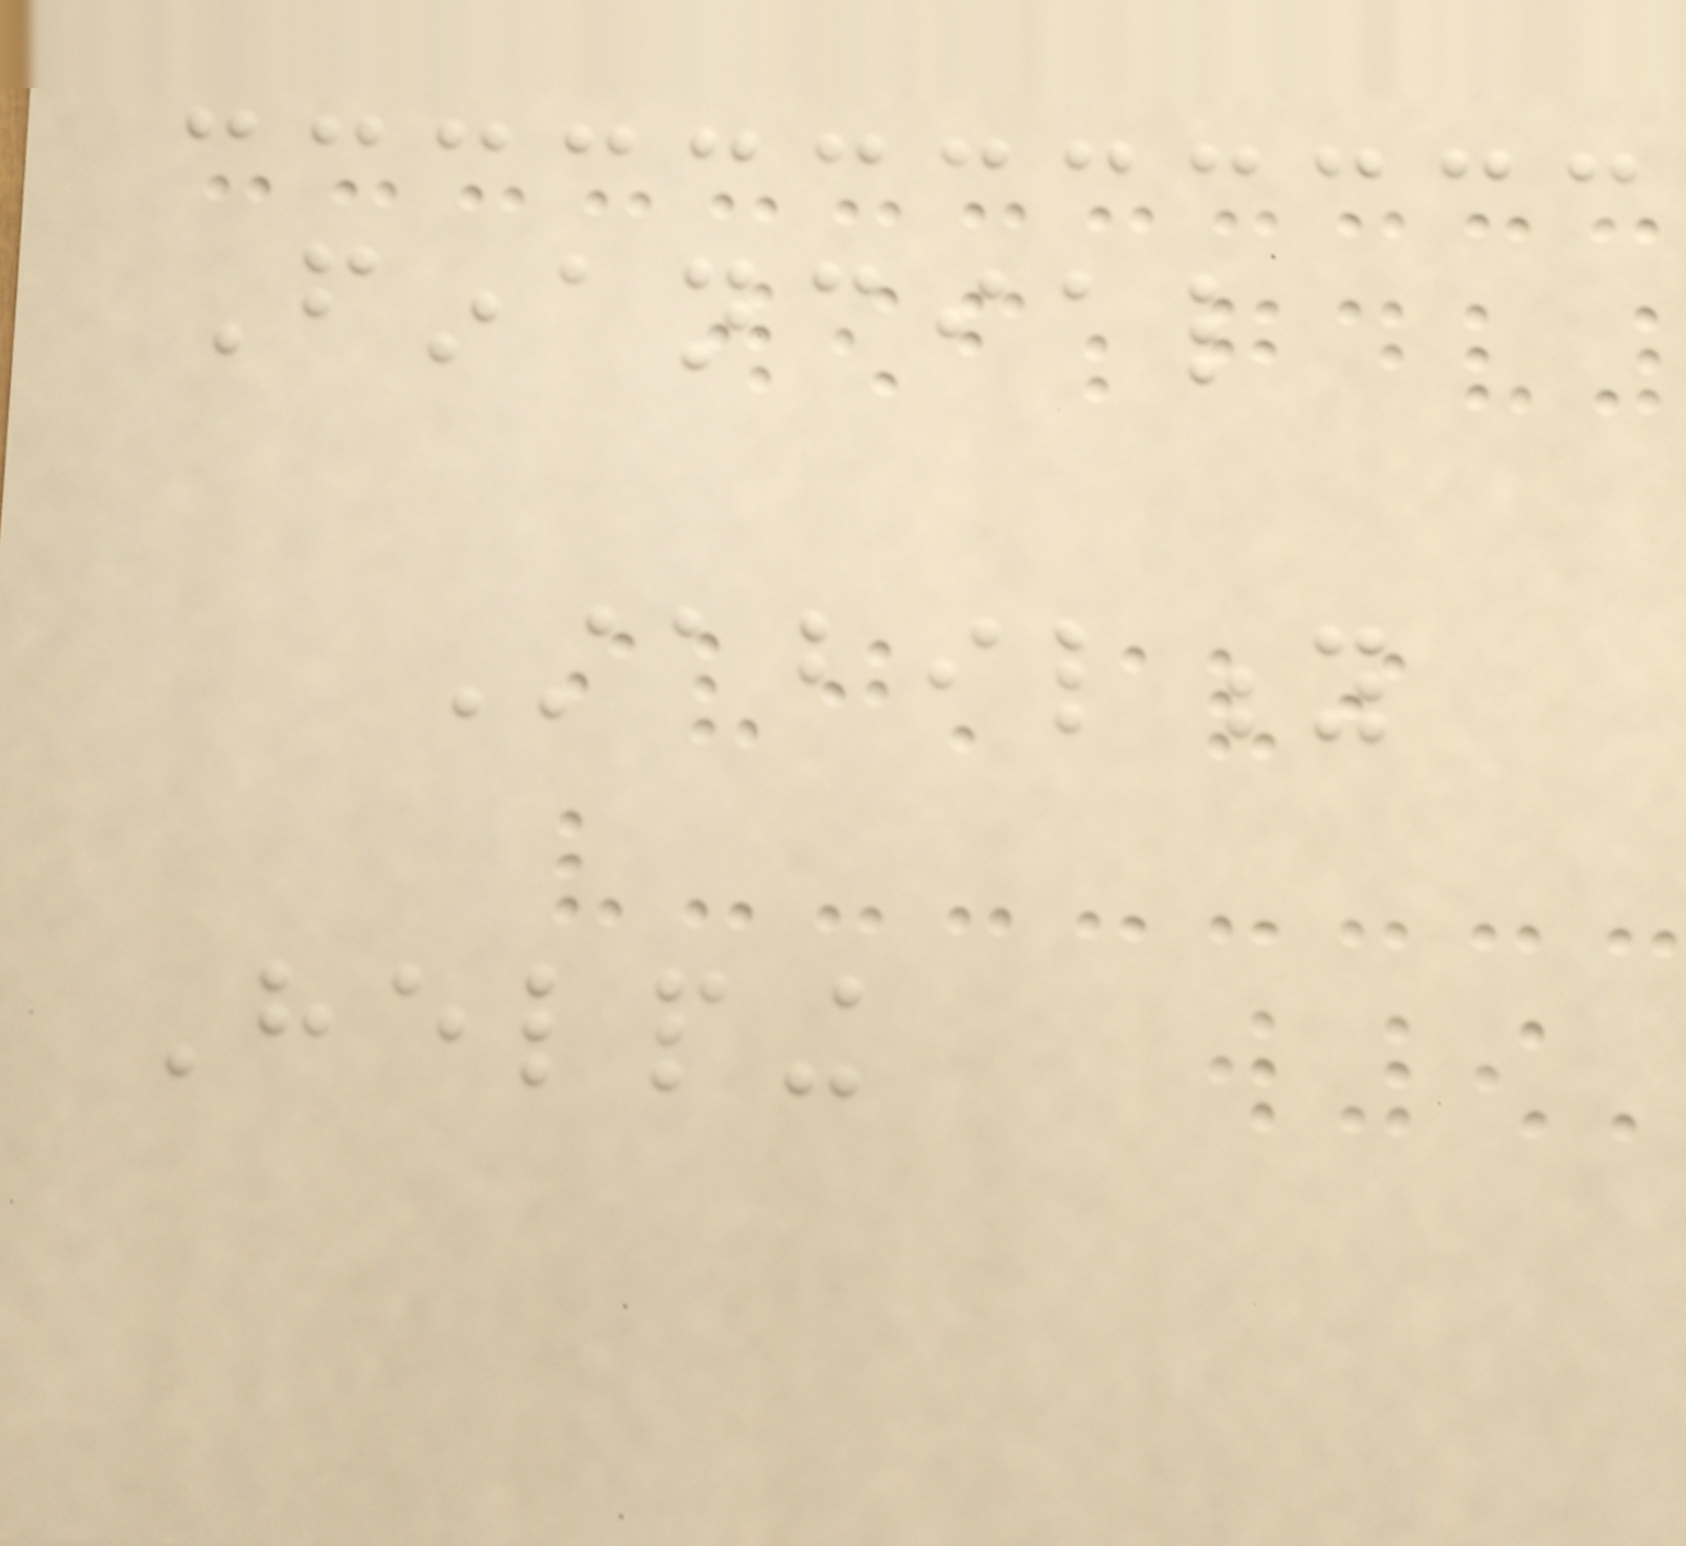Financial
Stability
Helping
